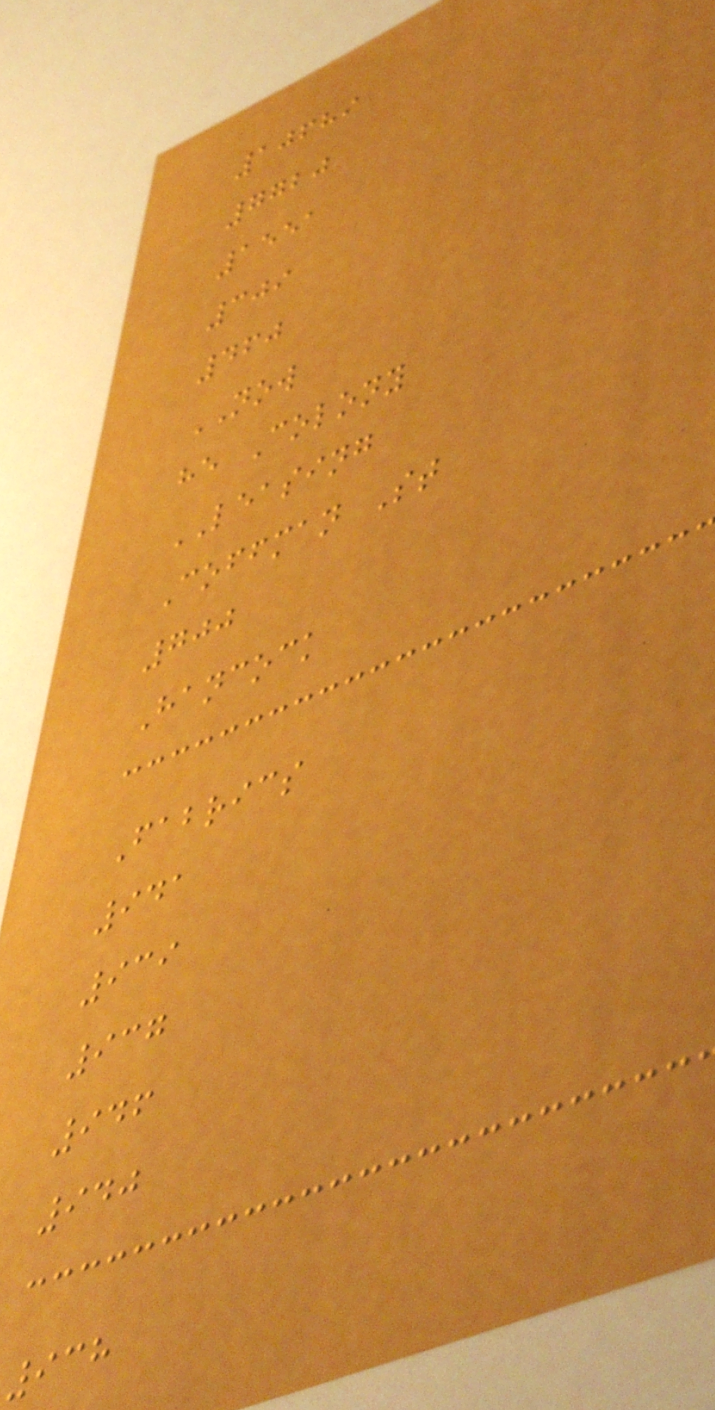10689
7720
1551
309
460
NOW
he Colony
LEASING
Coffman St
700
Hancock
Fabrics
941
939
937
946
940
938
